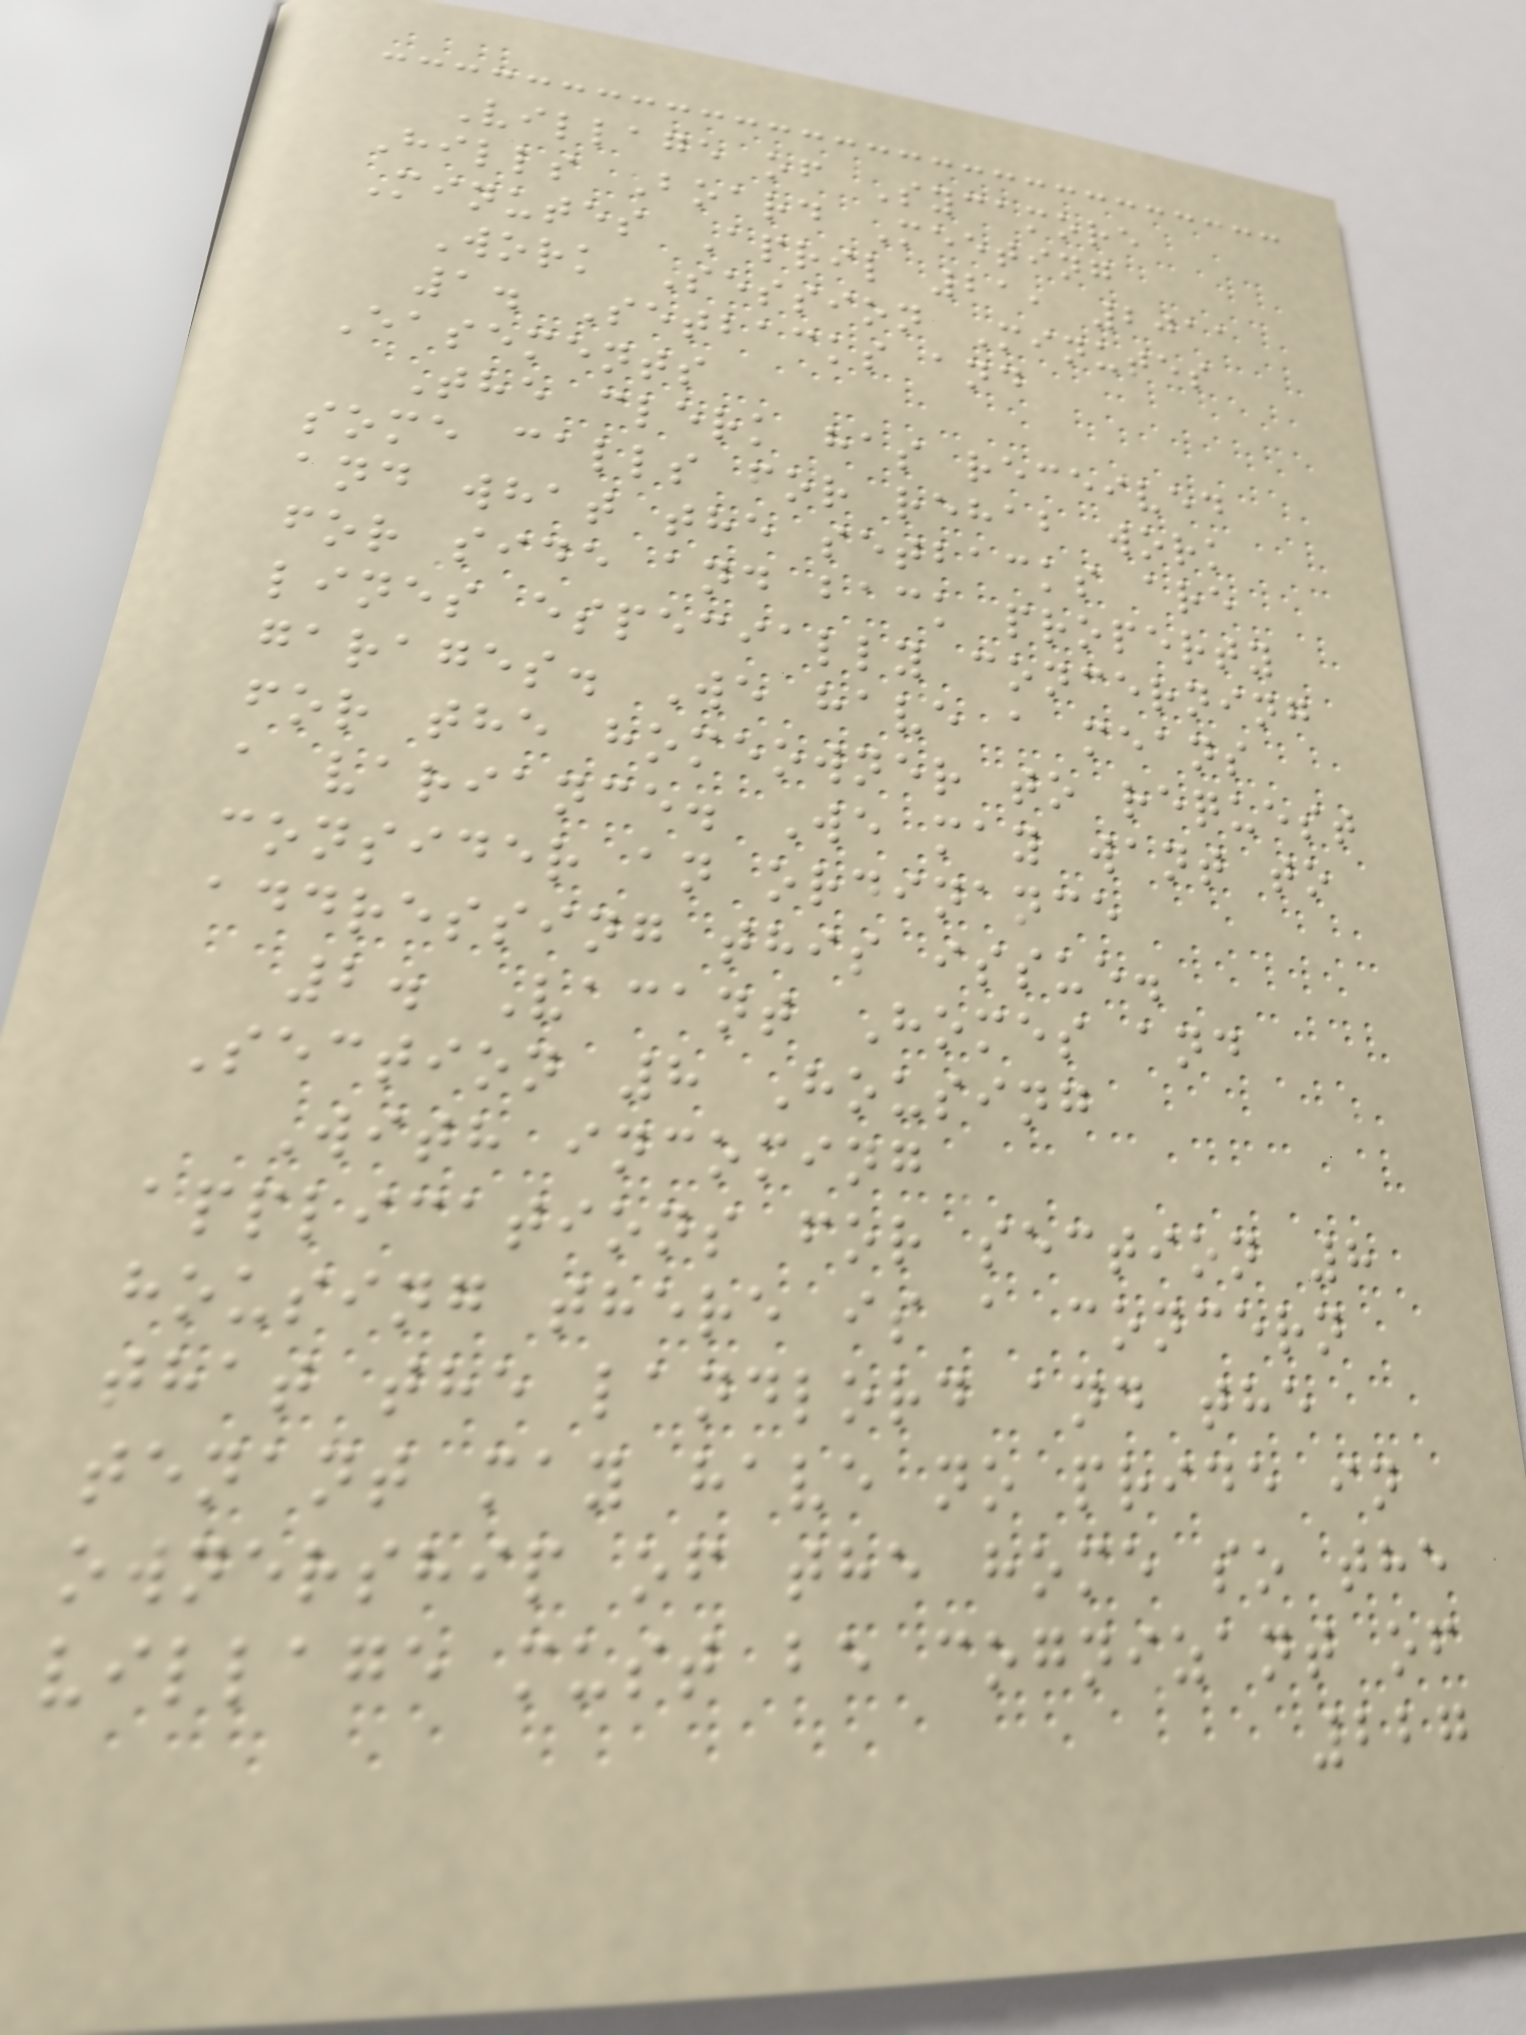Village of Sycamore
Hills Board Meeting
Minutes April 21, 2011
Work Session Minutes
1. Setbacks and
Easements
The clerk has received
some calls for rehab work
and what the setbacks are
for side and back property
lines especially concerning
garages. We have a means
for the homeowner to request
a variance. We may want to
consider an ordinance
addressing this issue.
2. Vacant Homes and
Section 8 Housing
With incoming
applications for section 8
housing there is a concern
that the landlord and the
tenant may have no pride in
ownership of the home so the
village must be cognizant of
227
